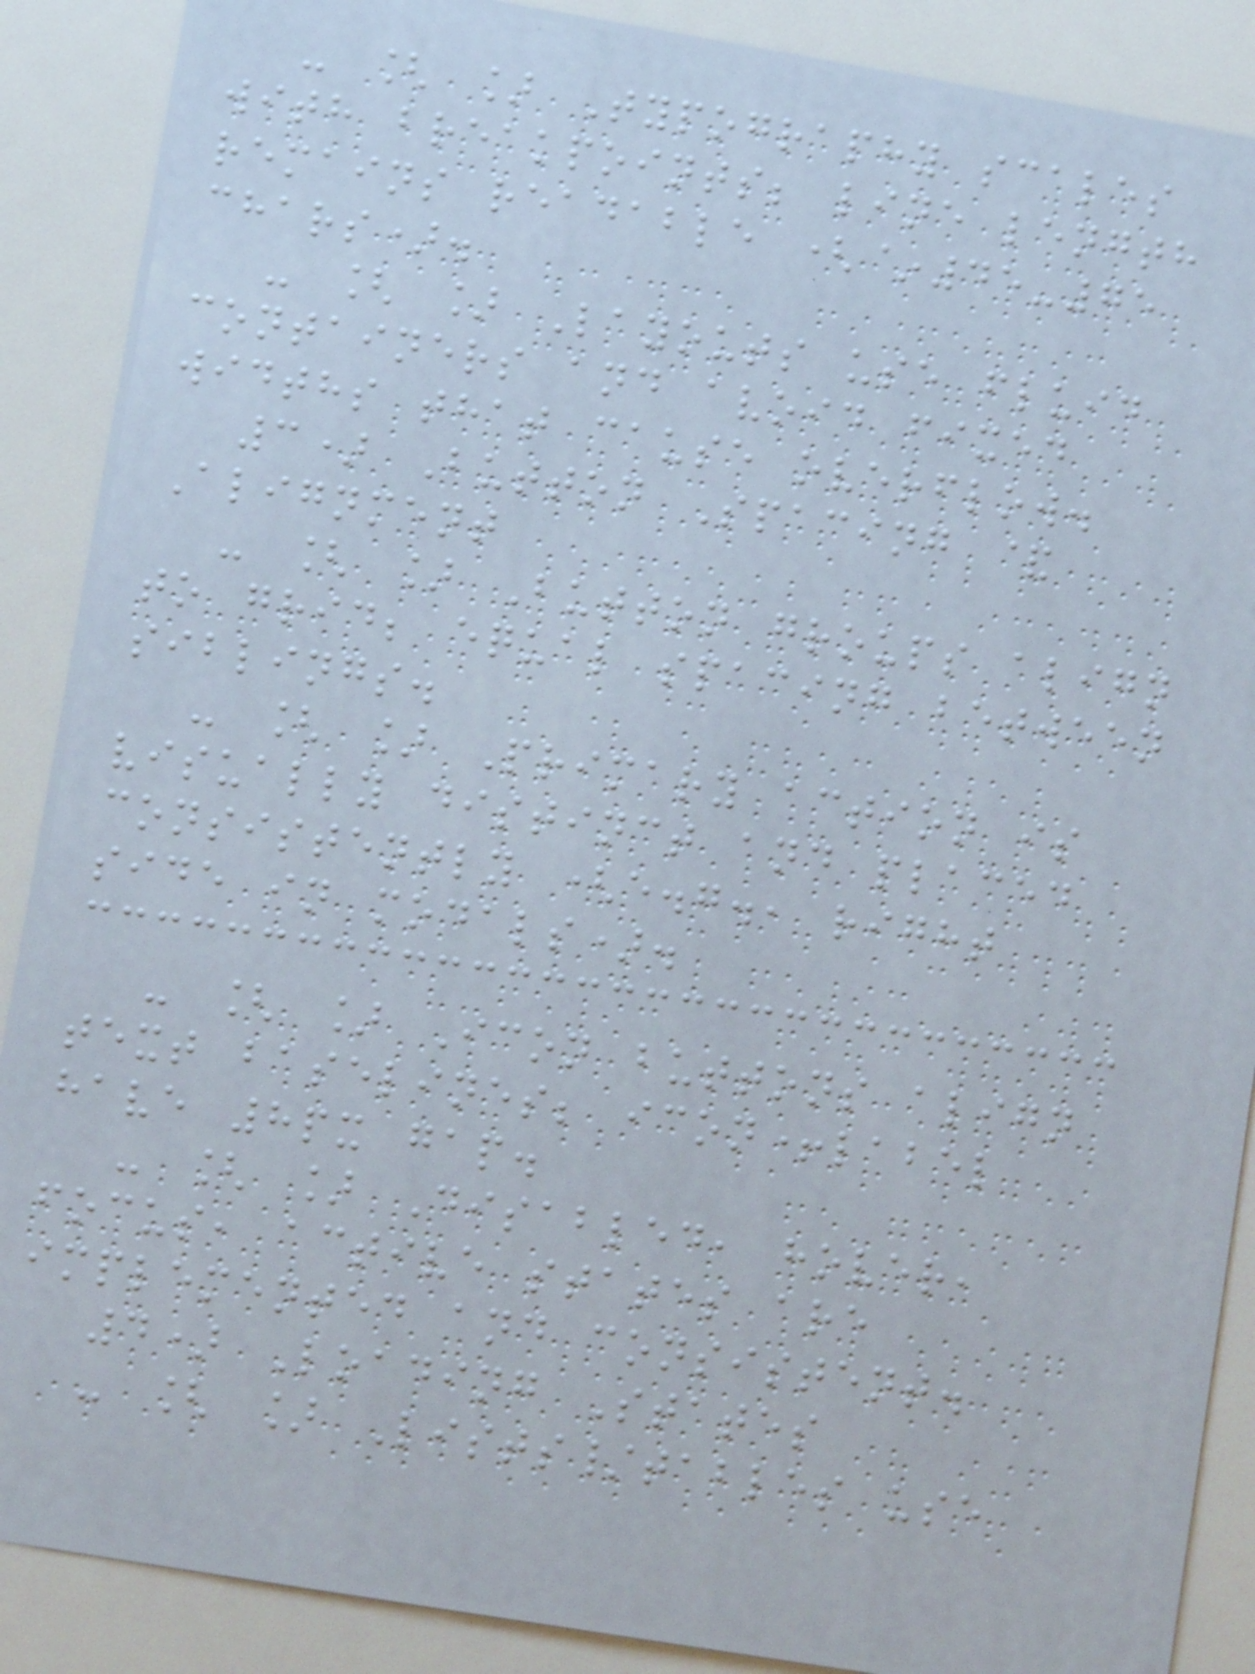- [ ] Typography scales
with breakpoints; line length
remains readable (~45-75
chars).
- [ ] Layouts use fluid
containers and avoid fixed
widths that cause overflow.
3) Button Spacing &
Alignment
- [ ] Button groups align
to grid; equal spacing between
siblings.
- [ ] Primary action is
visually distinct and placed
consistently (e.g., right
side in modals).
- [ ] Icon buttons align
text baselines; icon+label
have 8px gap.
- [ ] Disabled, hover,
focus, active states are
implemented and consistent.
4) Loading States
- [ ] Lists/tables use
